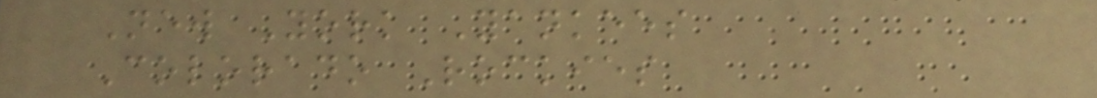New York Yankees
Colorado Rockies
